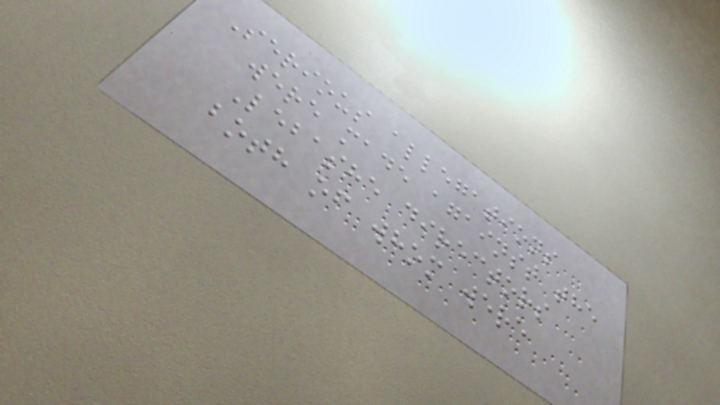Serious allegations
were made against the
Lebashe directors
both of whom were
